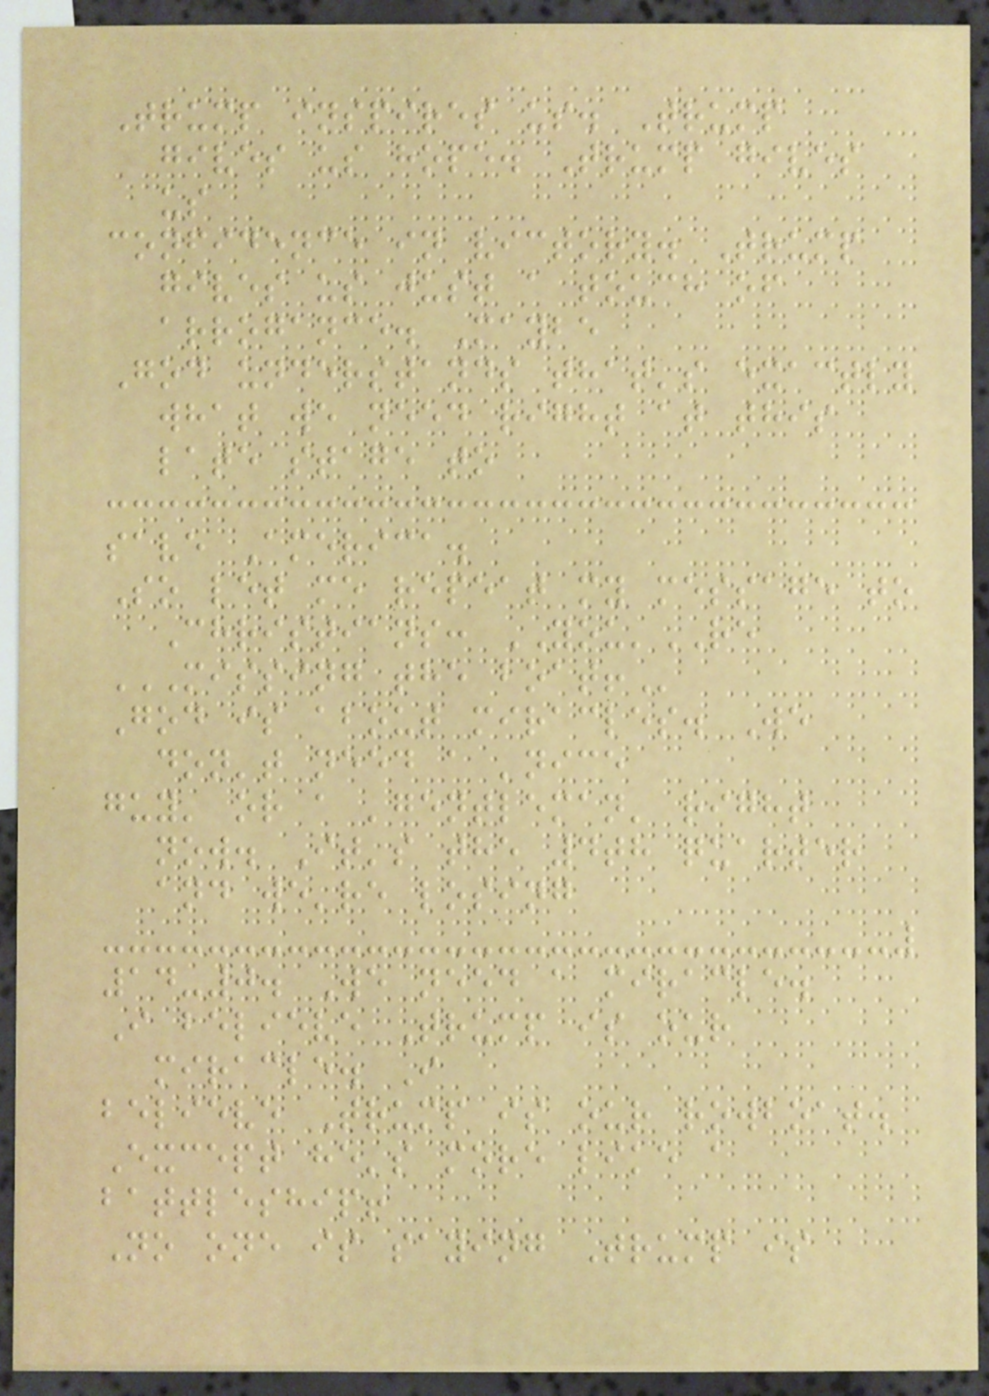Trump inspires us. Trump
gives us hope. Trump gives
us
confidence in victory. Trump
gives us just a touch of
arrogance. Maybe
God understands that's exactly
what we need right at this
late stage to
save America.
So let me repeat my message to
Christians: YOU'RE
MISSING THE BOAT!
God is about miracles. We
don't need a 'nice
guy' or a 'gentleman' right
now. It's the 4th quarter
and we're losing
14-0. We need a miracle.
I believe Trump is our
miracle. I
believe Trump is our rowboat.
Except he's more like a
battleship!
No one is saying Trump is
